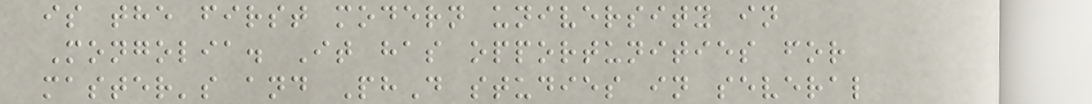is the first modern university in
Mongolia. It has opportunities for
master's and PhD studies in several
